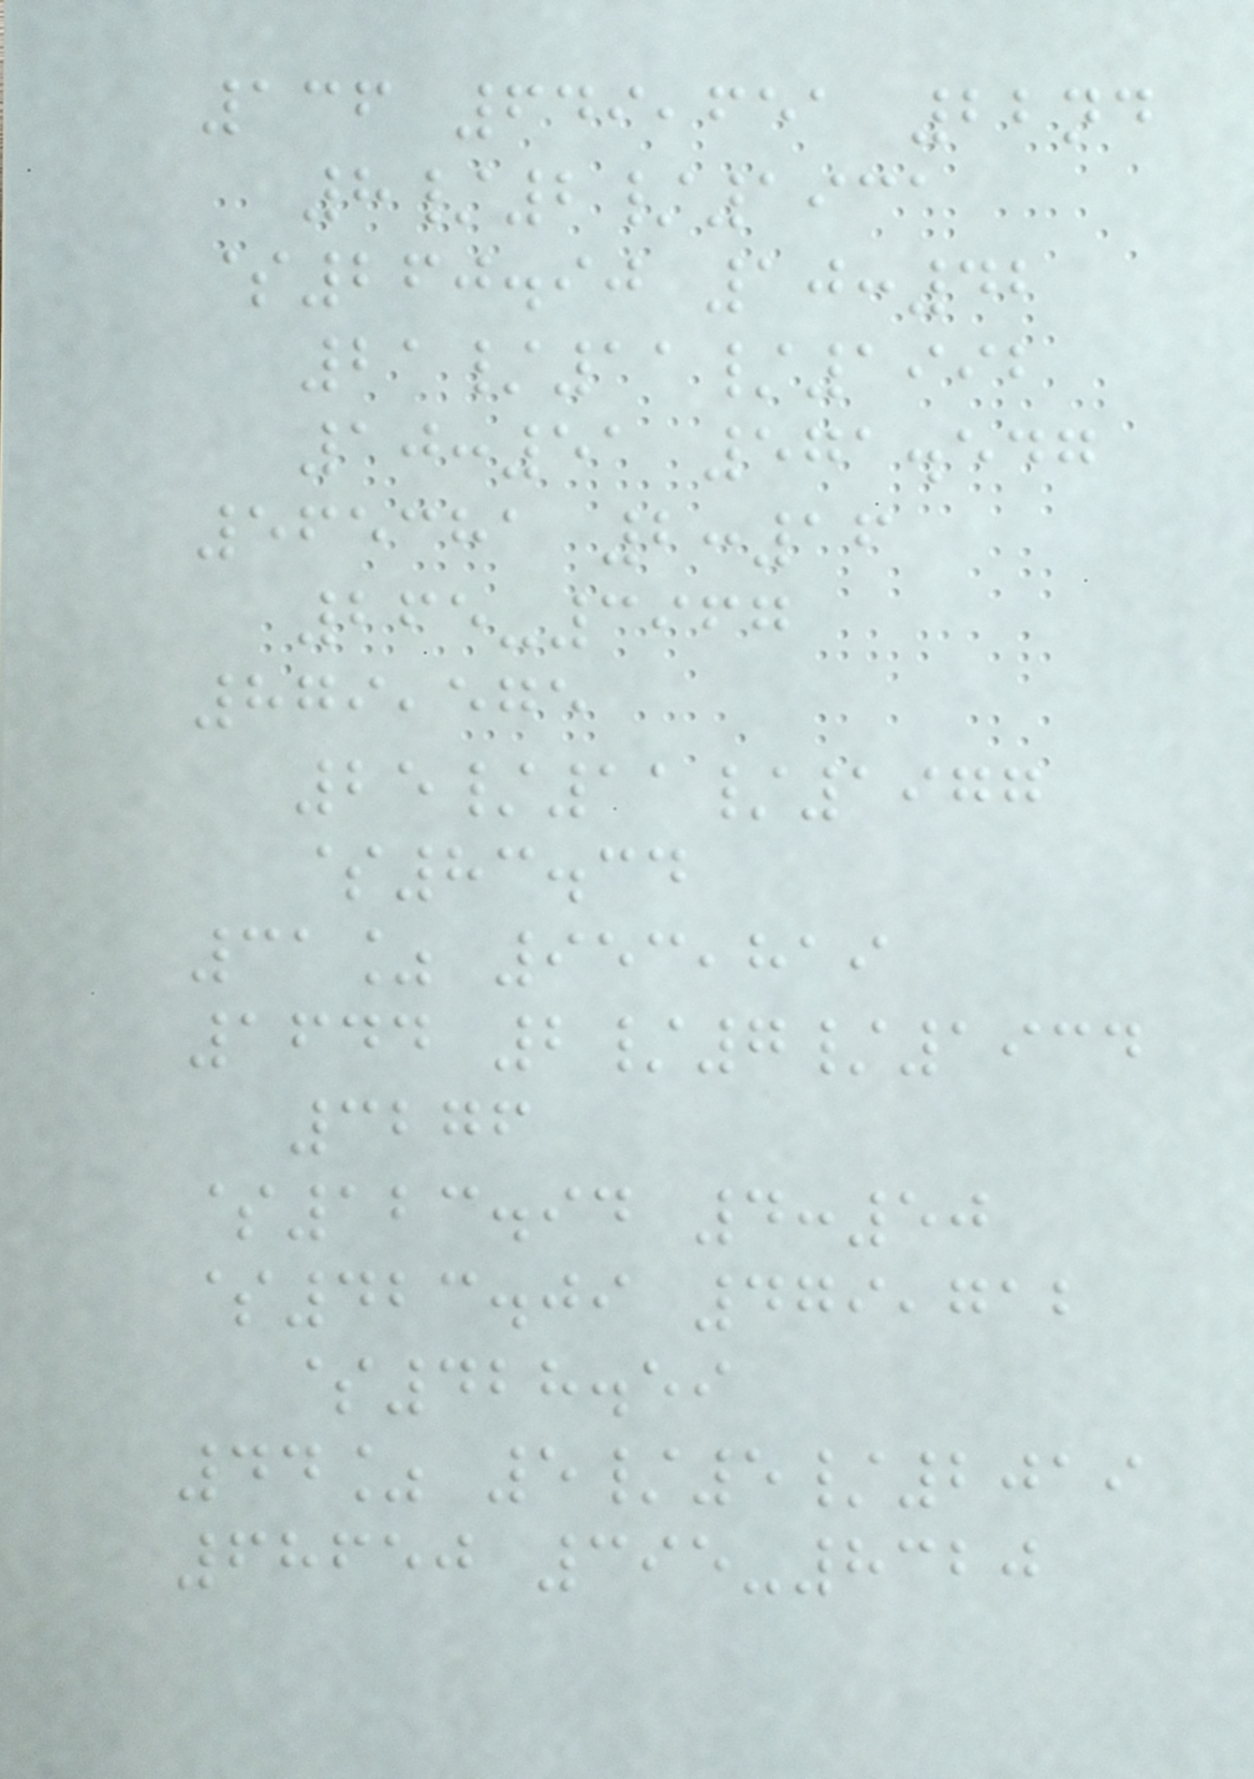136 649,651 22nd
8/2/1931
$260.90 10:42
21/11/1992
10:51 571.547
565381 2:16
265-3967
879,575
25/11/1977
$83.34
31% 953,819
1644 2/7/1934
3276
$123.94 4:50
$423.09 479,712
$428.59
44% 5/5/2019
68650 395-8320
